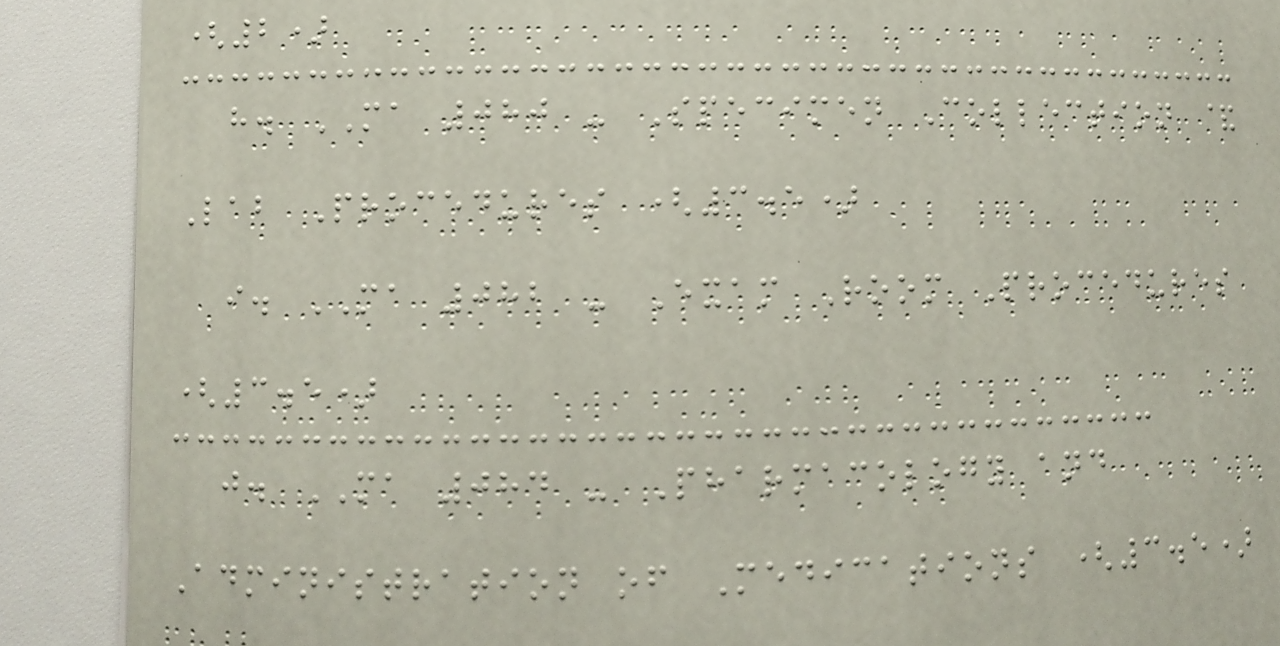(2)
h. MA 080 - Specimen Collection &
Lab Procedures (3.5)
i. MA 082 - Exam Room Procedures
(3.5)
j. MA 084 - Pharmacology and
Administration of Medications (3.5)
